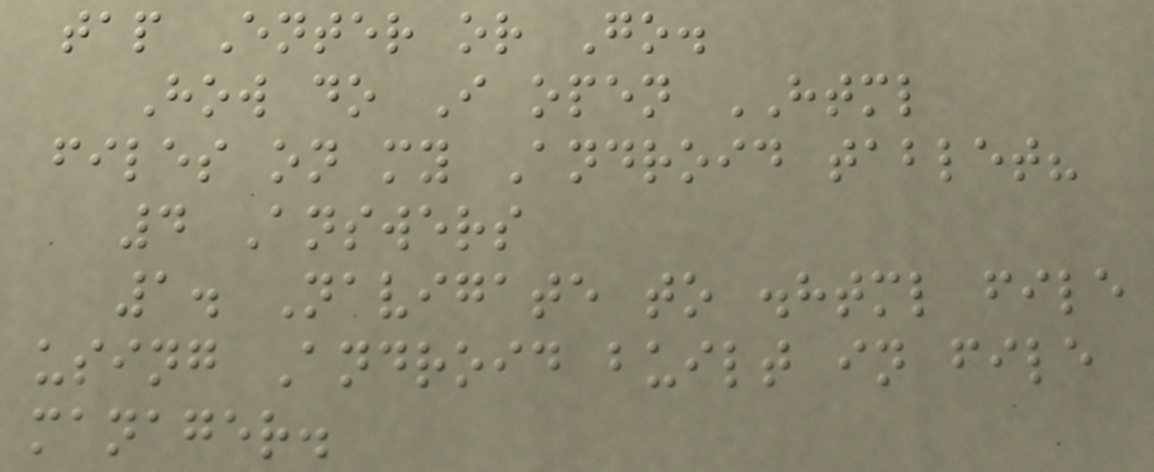tap Enter or Go.
How do I open HTML
files on my Android tablet?
4 Answers
1. Navigate to .html file
using Android built in file
manager.
